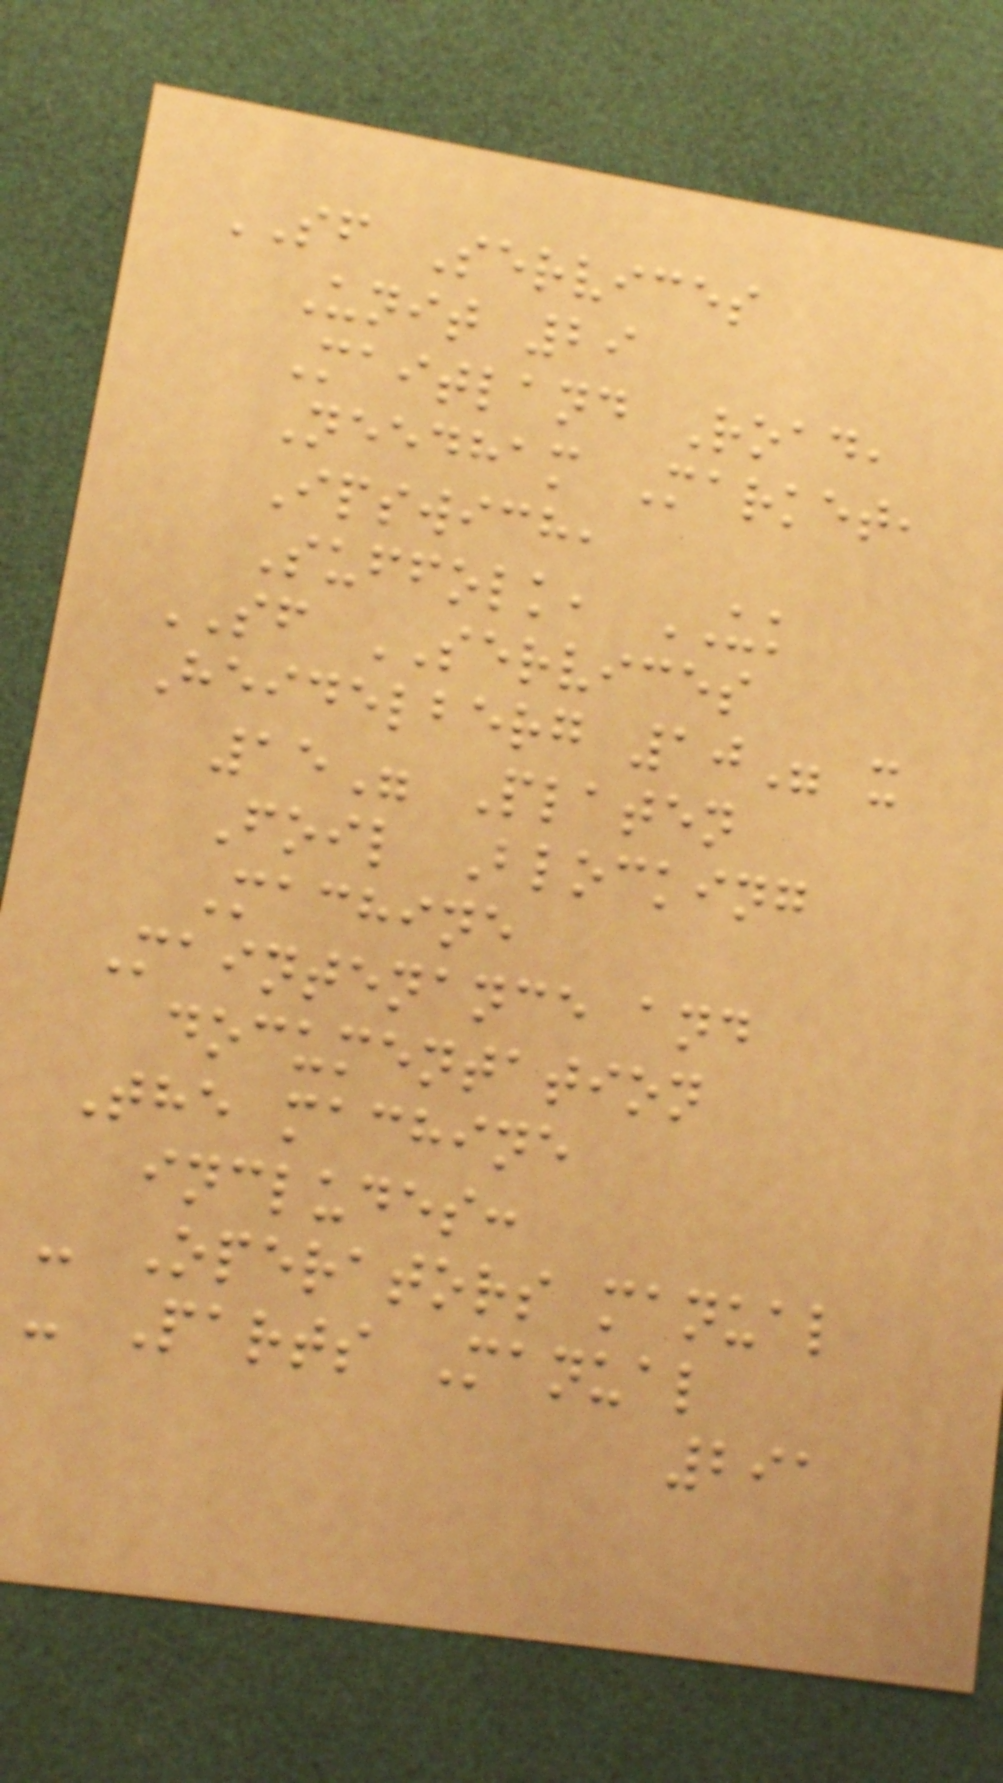SF Services
Unit 29
Maitland Road,
Needham Market,
Ipswich,
Suffolk, UK
SF SERVICES
Heidelberg 10" x
15" Platen
Foil Blocking
Machine
Maintenance and
documentation
The machine
includes:
- Operators manual
- Parts Manual
291
